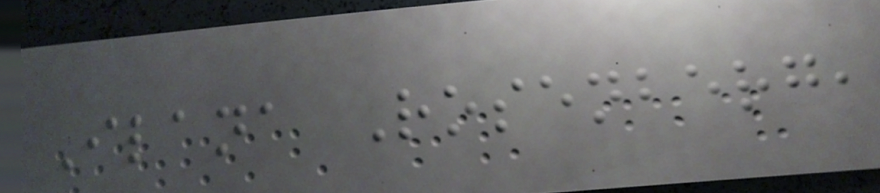Ilana Rosenberg,
